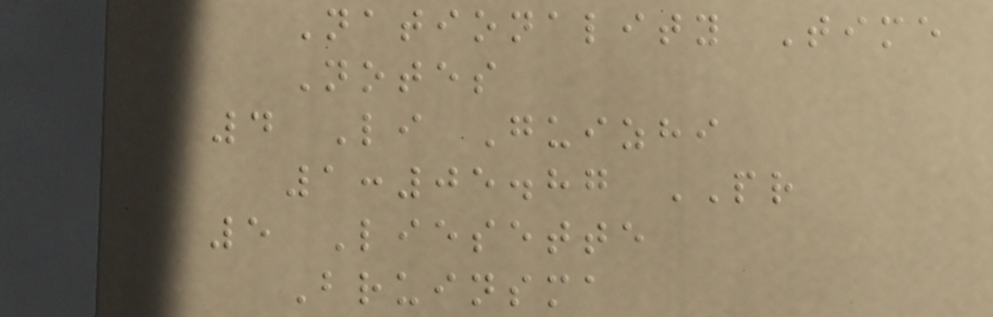Nationality Time
Notes
4 Li Guizhi
1:05.87 PR
5 Liesette
Bruinsma
